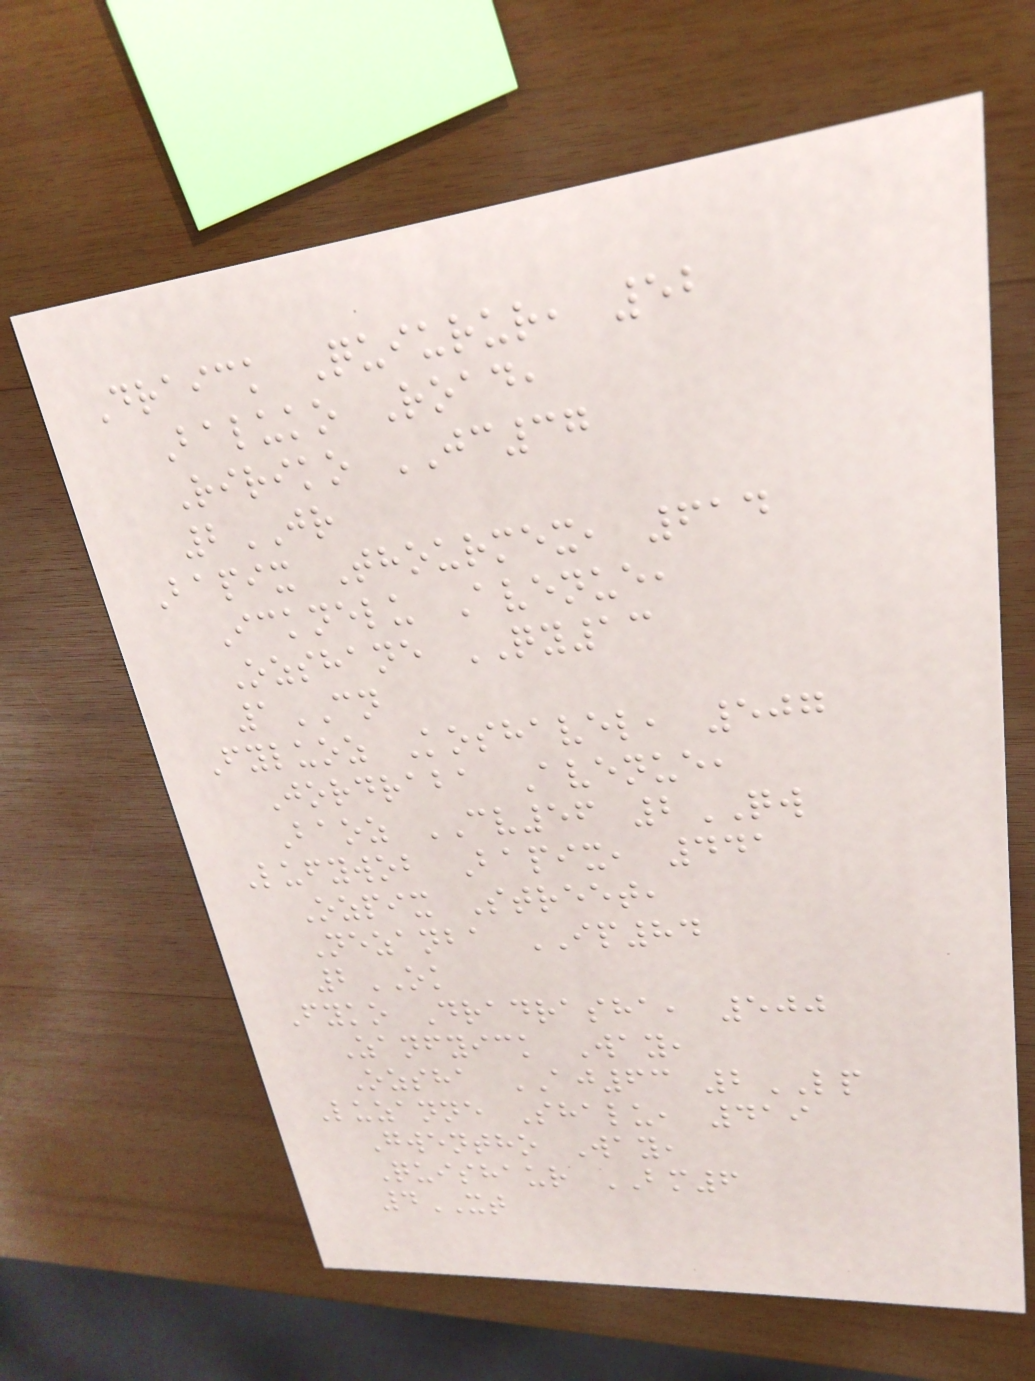Draick Quiurur, 52
Baluko Road,
Ririko JC37
2JR
Bapix Thourmex, 614
Icknelu Avenue,
Ozshane QY13
1CN
Fyluoz Koshavel, 507
Jordraba Avenue,
Baoz CV56 2QW
Lufywob Bapix, 441
Ozpix Street,
Nezanba IP84
2OK
Fyko Dradrasha, 500
Zanfyick Way,
Ozsha AJ63 2LP
Luzanne Shalu, 419
Gwentho Way,
Quishaur BM6
4XT
